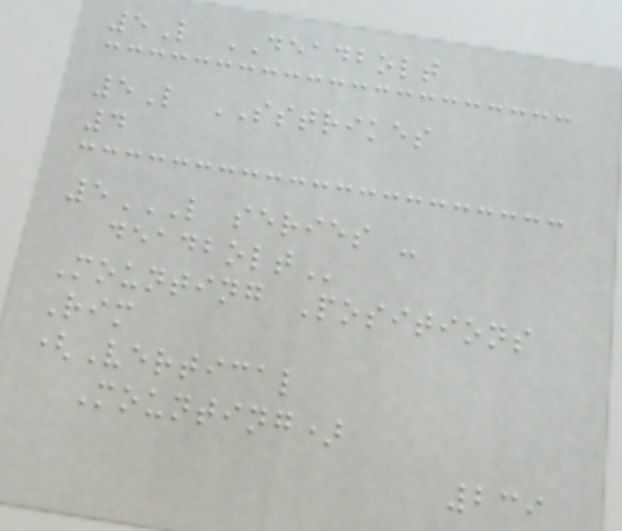5L DEADBOLT
5L SSTRIKES
4
5L SERIES -
DEADBOLT
Mounting Positions
Rim
(Vertical
Mounting)
239
